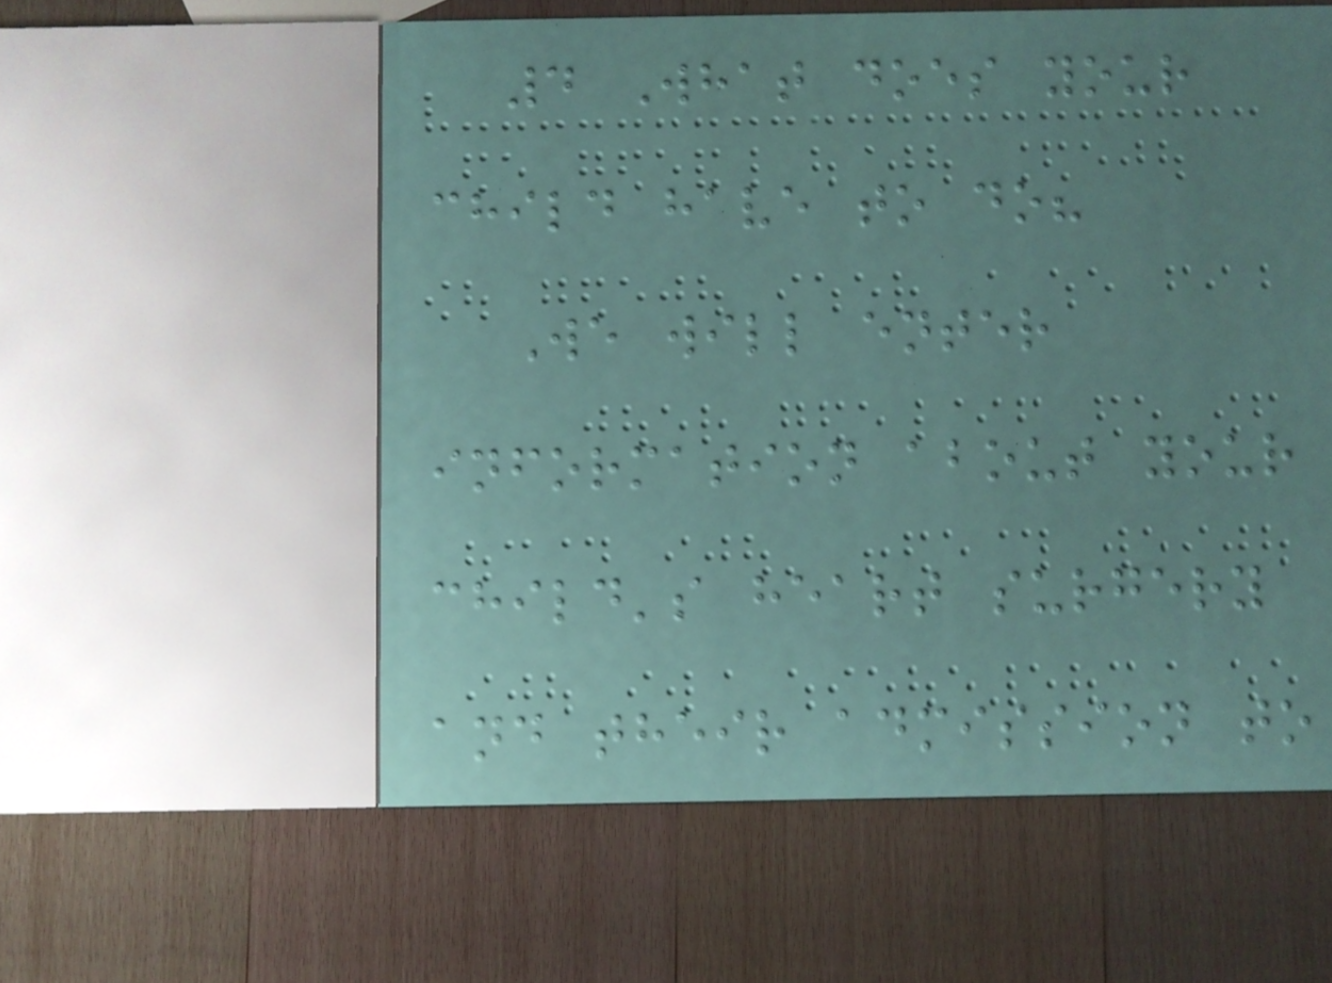4 What does your
child have to do?
We will enter
information about your
child's heart surgery
and their admission to
